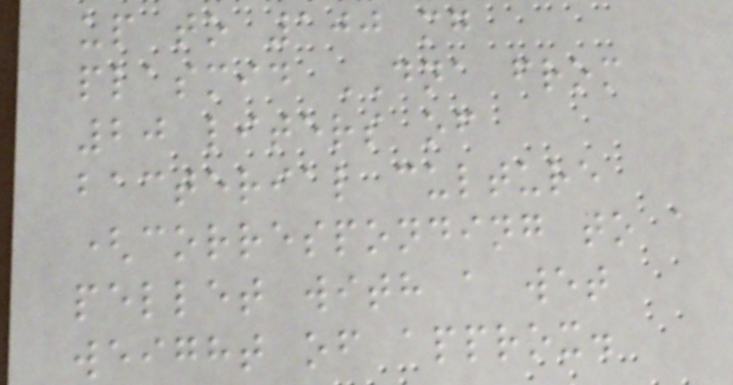up to 100 mg
plasmid DNA from
20 liters of
bacterial culture
(corresponding to a
pellet with a wet
weight of approx.
